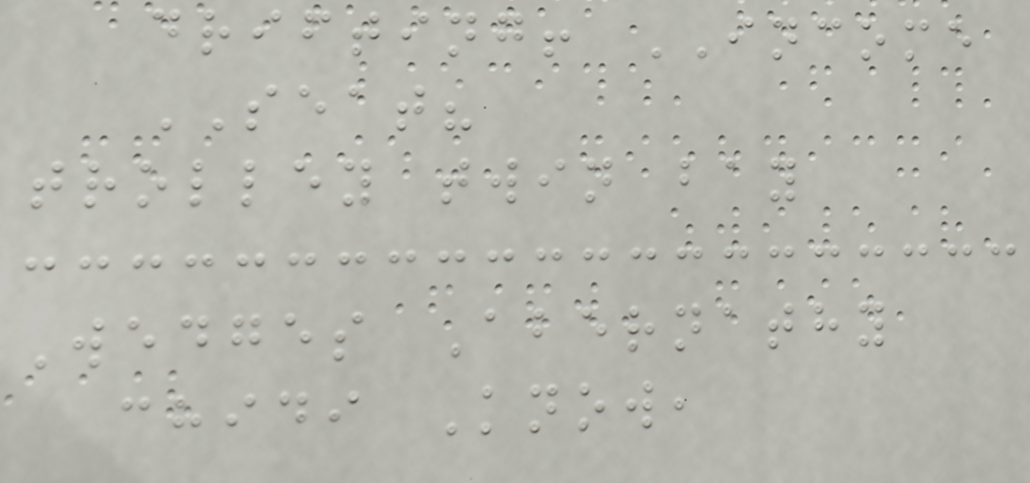drifting! INCOME
SEAT?
trolley twin bay
Wedges Abernathy
chidi Know,
